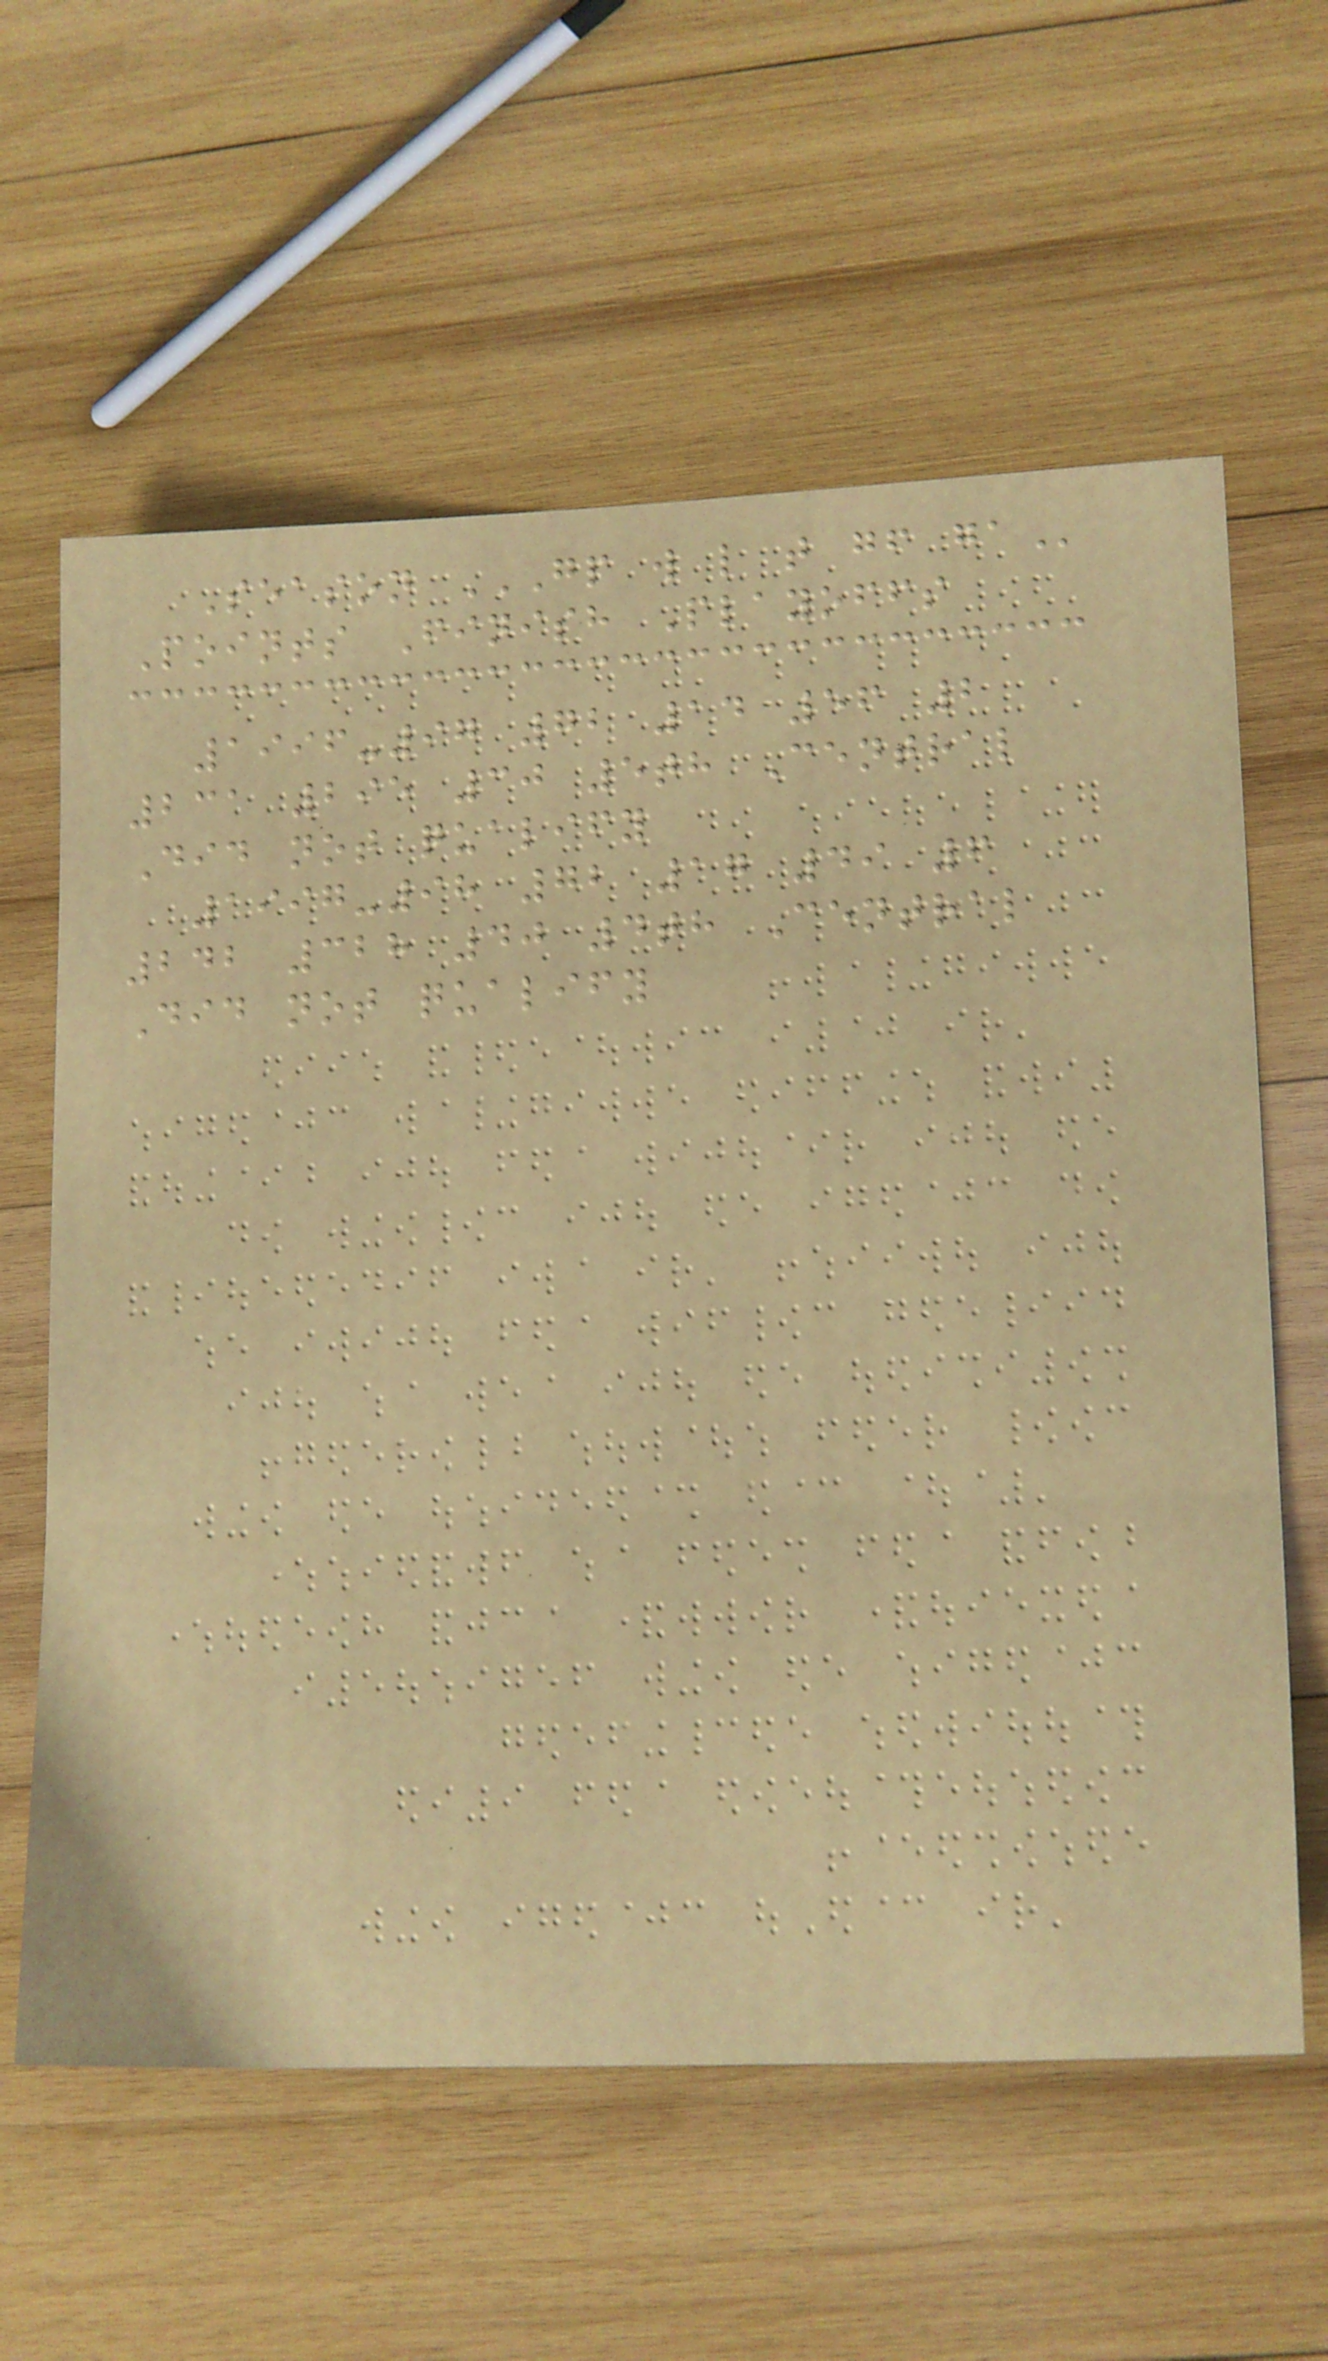Season GP W L T GF GA
Points Finish Playoffs
1996-97 72 14 56 2
231 295 30 5th Central
Did not qualify
1997-98 72 17 49 6
242 328 40 4th Central
Did not qualify
